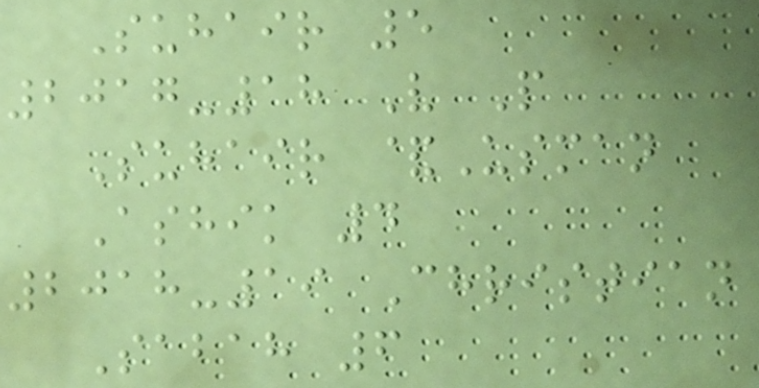Suhair 5
2017-18 V P
Suhair &Usman
Ashik 4
2018-19 Christian
Sabah 6
